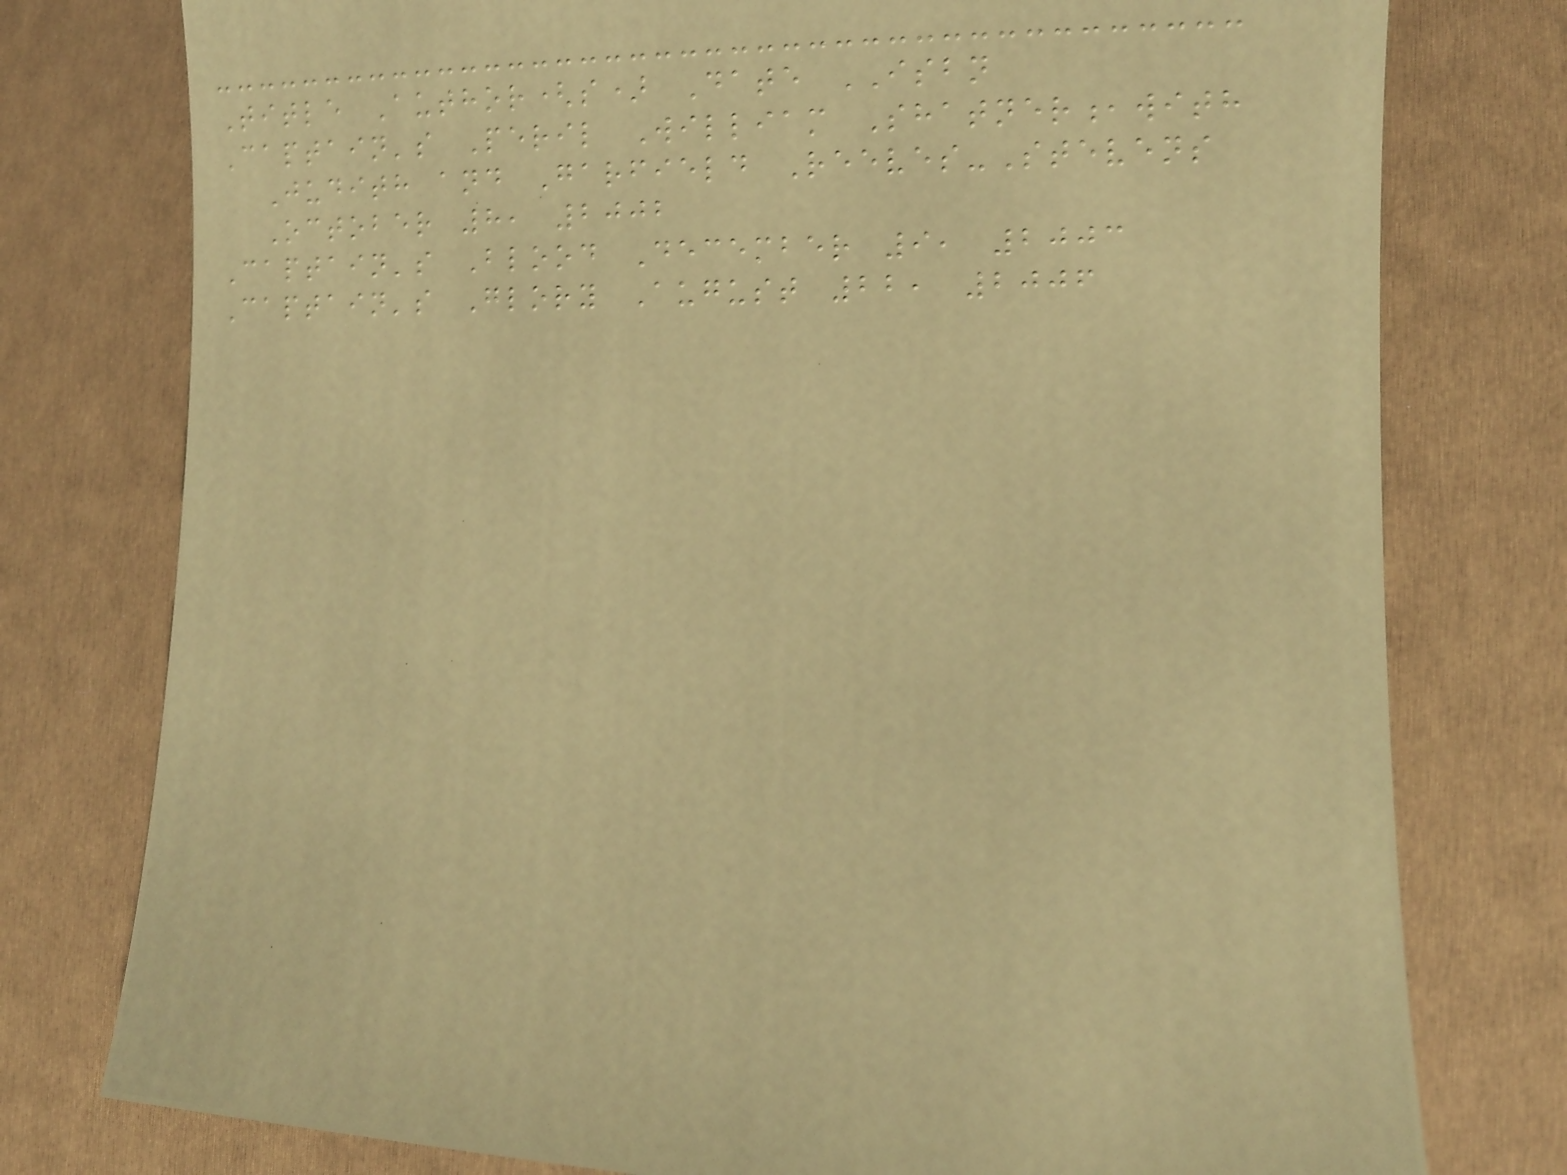Title Author(s) Date ISBN
Captain's Peril William Shatner,with
Judith and Garfield Reeves-Stevens
October 8, 2002
Captain's Blood December 9, 2003
Captain's Glory August 22, 2006
